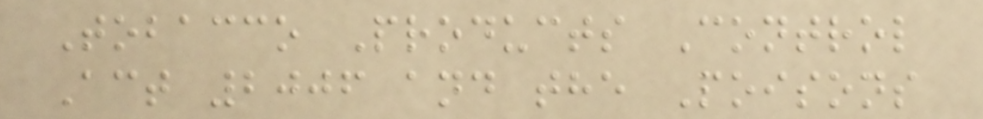Tobacco Products Control
Act 2006 and the Poisons
